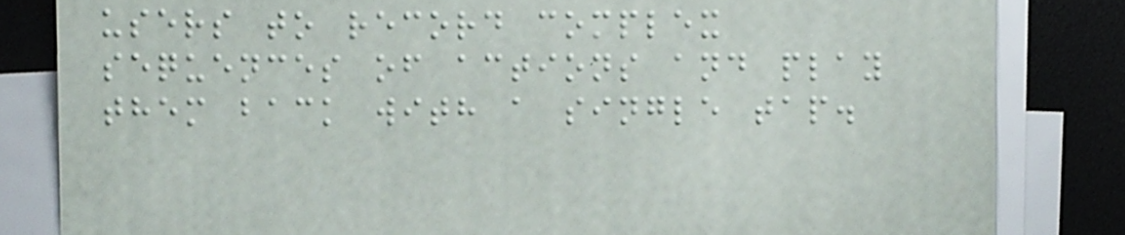users to record complex
sequences of actions and play
them back with a single tap.
